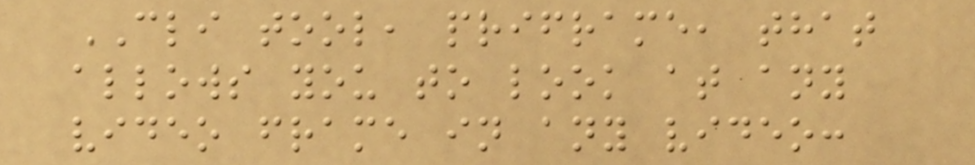CLI tool, priframe, that
allows you to look at any
video frame in any video:
